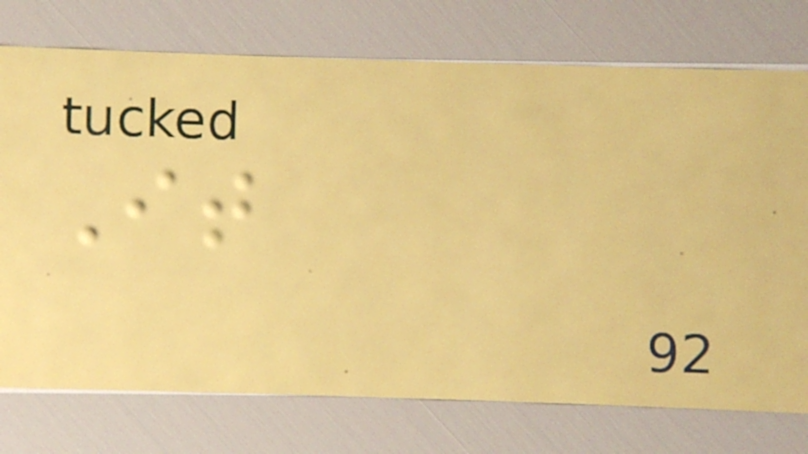It
